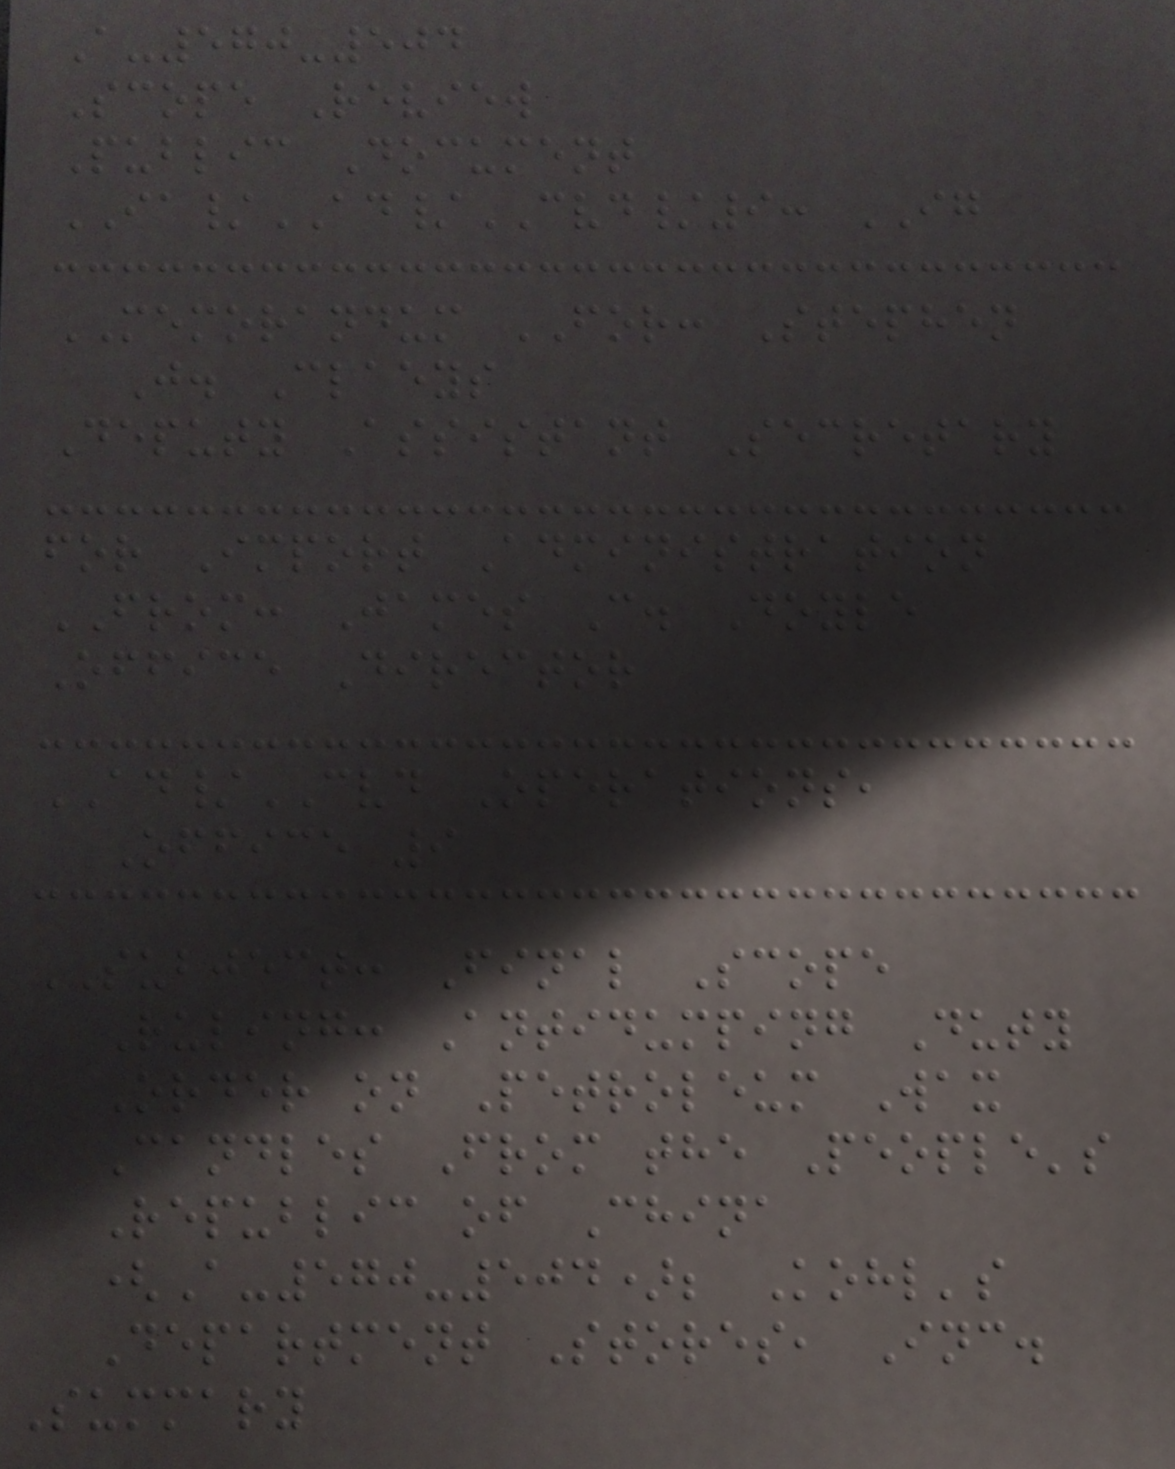A-570-504
Scope Review
Public Document
IA/AD/CVD/9: IG
MEMORANDUM FOR: Stephen
J. Claeys
Deputy Assistant Secretary
for Import Administration
FROM: James C. Doyle
Office Director
AD/CVD Operations,
Office 9
SUBJECT: Final Scope
Ruling: Antidumping Duty
Order on Petroleum Wax
Candles From the People's
Republic of China
(A-570-504); Kohl's
Department Stores, Inc.
Summary
